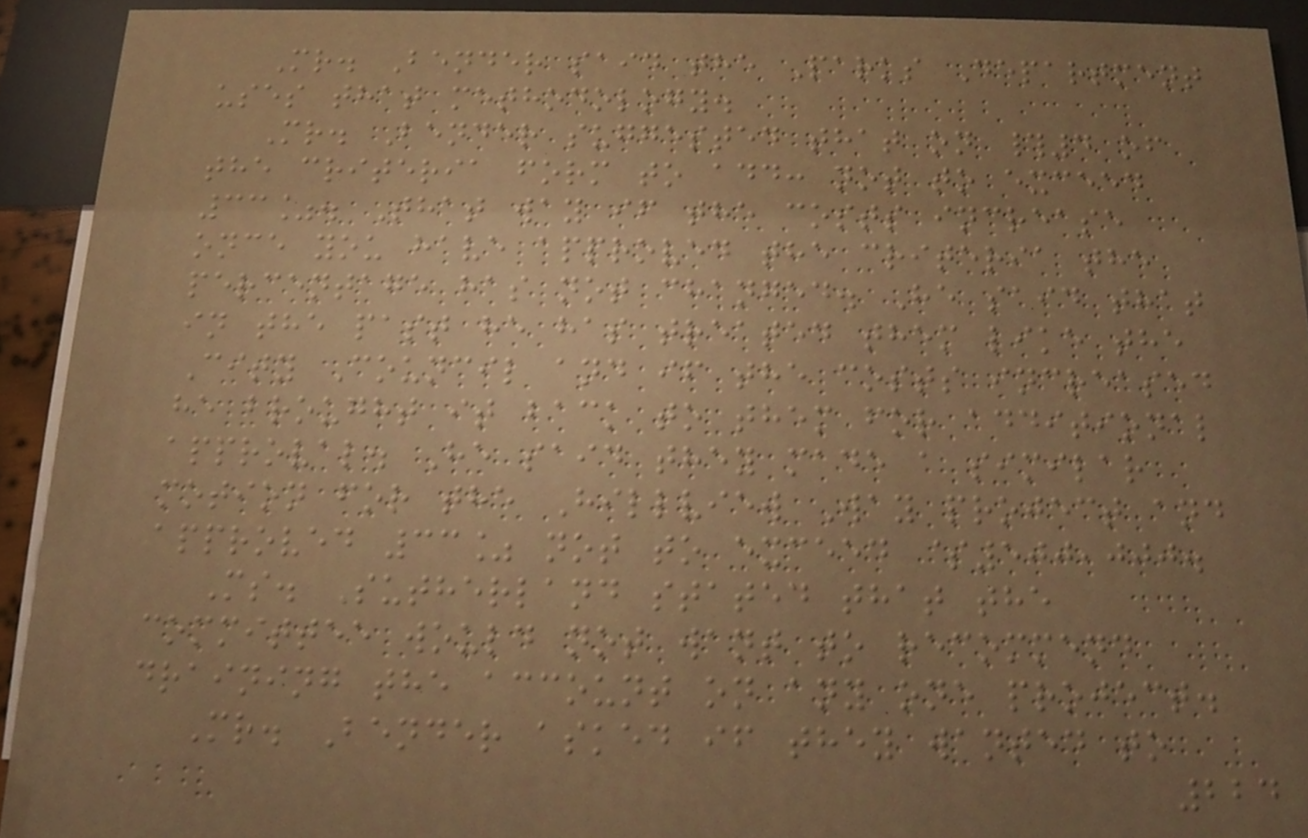Mr. Bender said the Parks Department
uses that methodology.
Mr. Bender suggested that on #4 of
the criteria form to add: not to exceed
33%. That way if the costs increase
once you have approved the criteria the
percentage has not changed. He said that
in the past he has treated them like the
City Council and if the costs increased
he brought it back to them for additional
approval. He said they made a similar
motion for the Hillview Way project and
approved 33% not to exceed $500,000.
Ms. Sutherland stated that the
committee would not want to recommend
draining the account on any one project.
Mr. Bender asked if they wanted to
224
